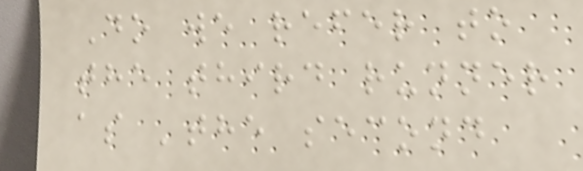Do we refer to
the third runner
as 'the second
